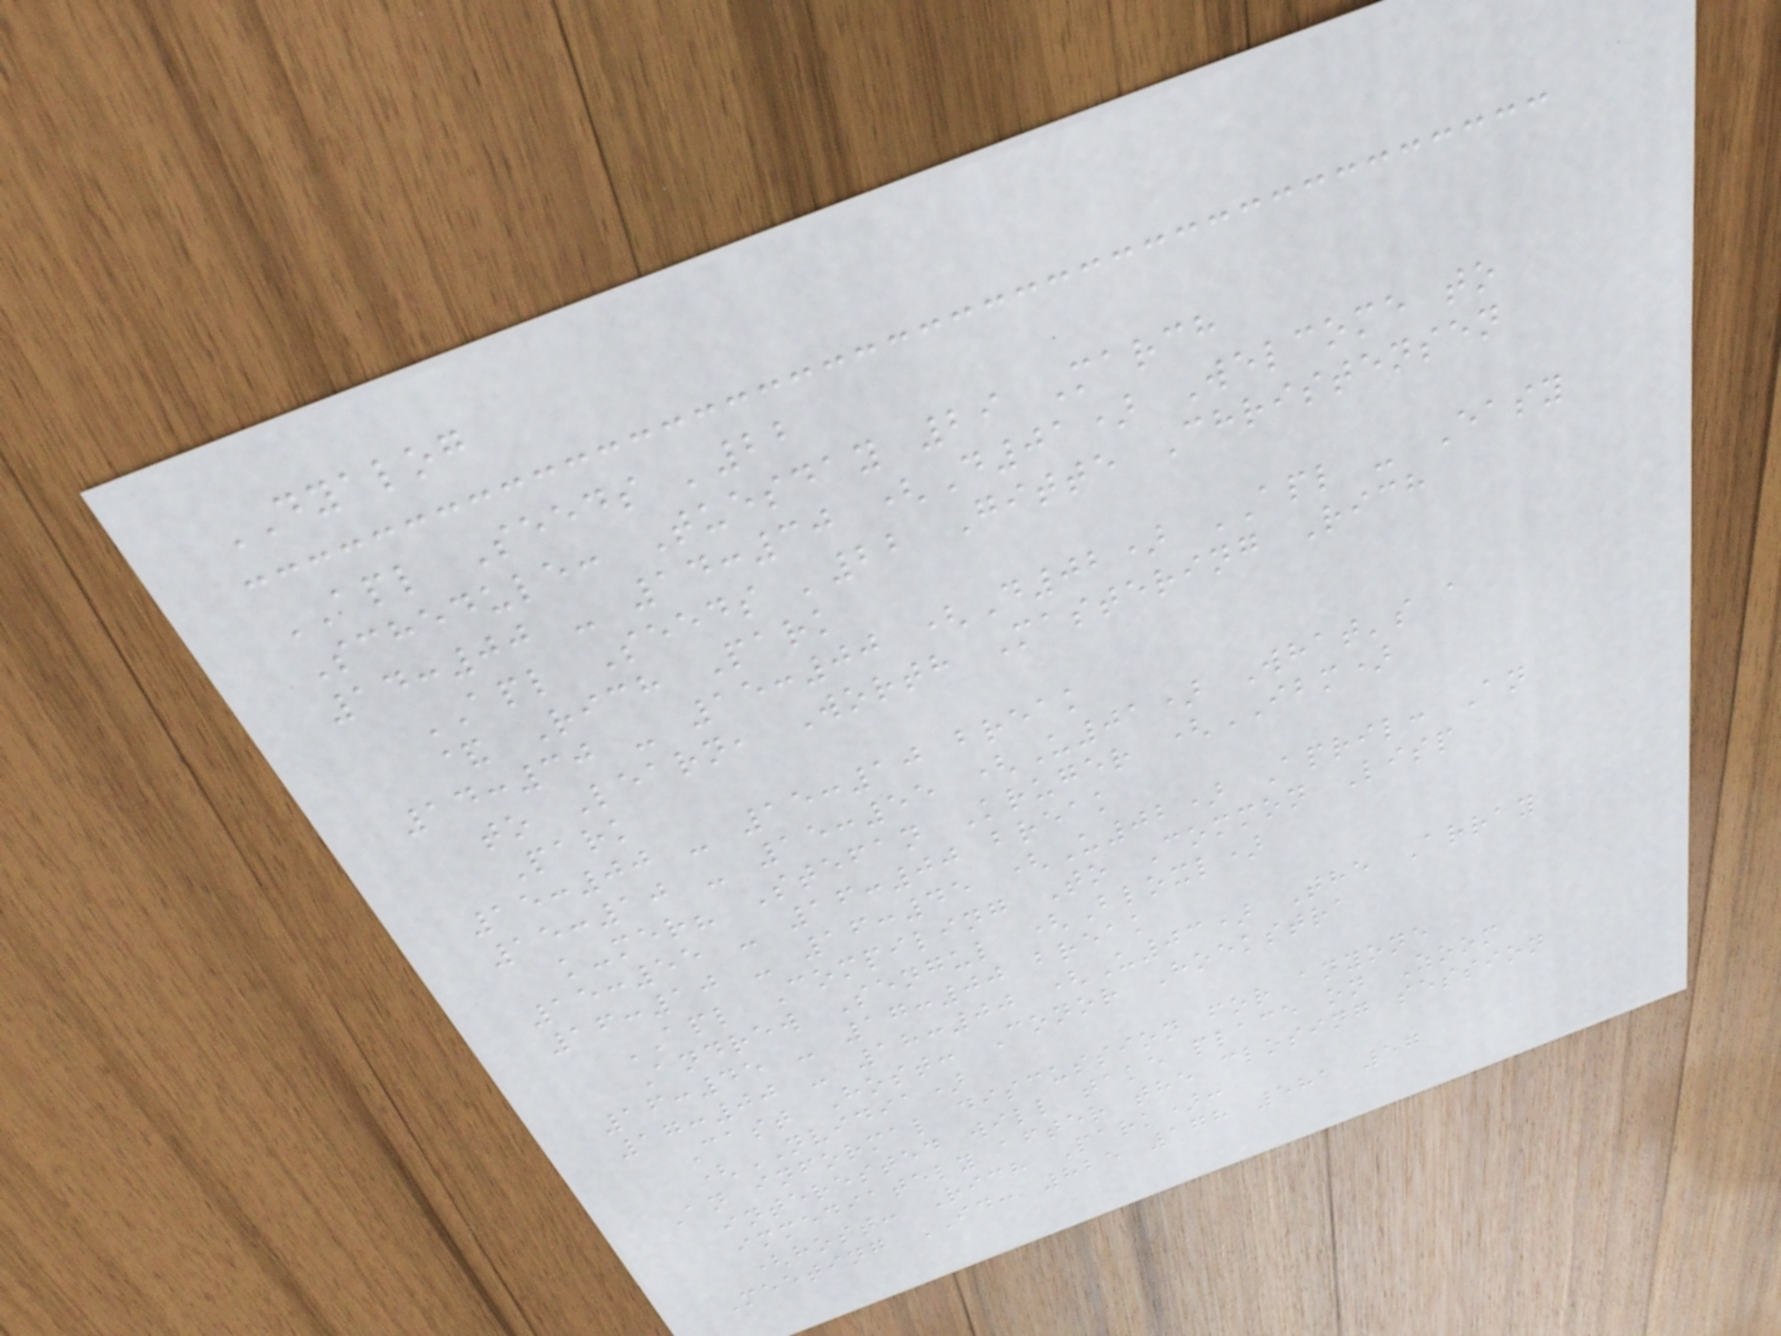DYALOG
APL Seeds '22
Schedule: Tuesday 29 March
14:00 - 14:30 (D01) Welcome to
APL Seeds '22 Gitte Christensen
& Rich Park
14:30 - 15:00 (D02) APL - Easy
to Learn, Worth Mastering Rich
Park
15:00 - 15:10 break
15:10 - 15:55 (U01) What's a
k-mer? Stefan Kruger (IBM)
15:55 - 16:00 break
16:10 - 16:45 (U02) April: An
APL Compiling To Common Lisp
Andrew Sengul (Bloxl)
16:45 - 17:00 break
17:00 - 18:00 (U03) The Array
Cast Host: Conor Hoekstra
(NVIDIA)
An informal discussion for anyone
interested will take place on Zoom
immediately after the closing session
(host: Rich Park):
Meeting ID: 825 178 581 57
